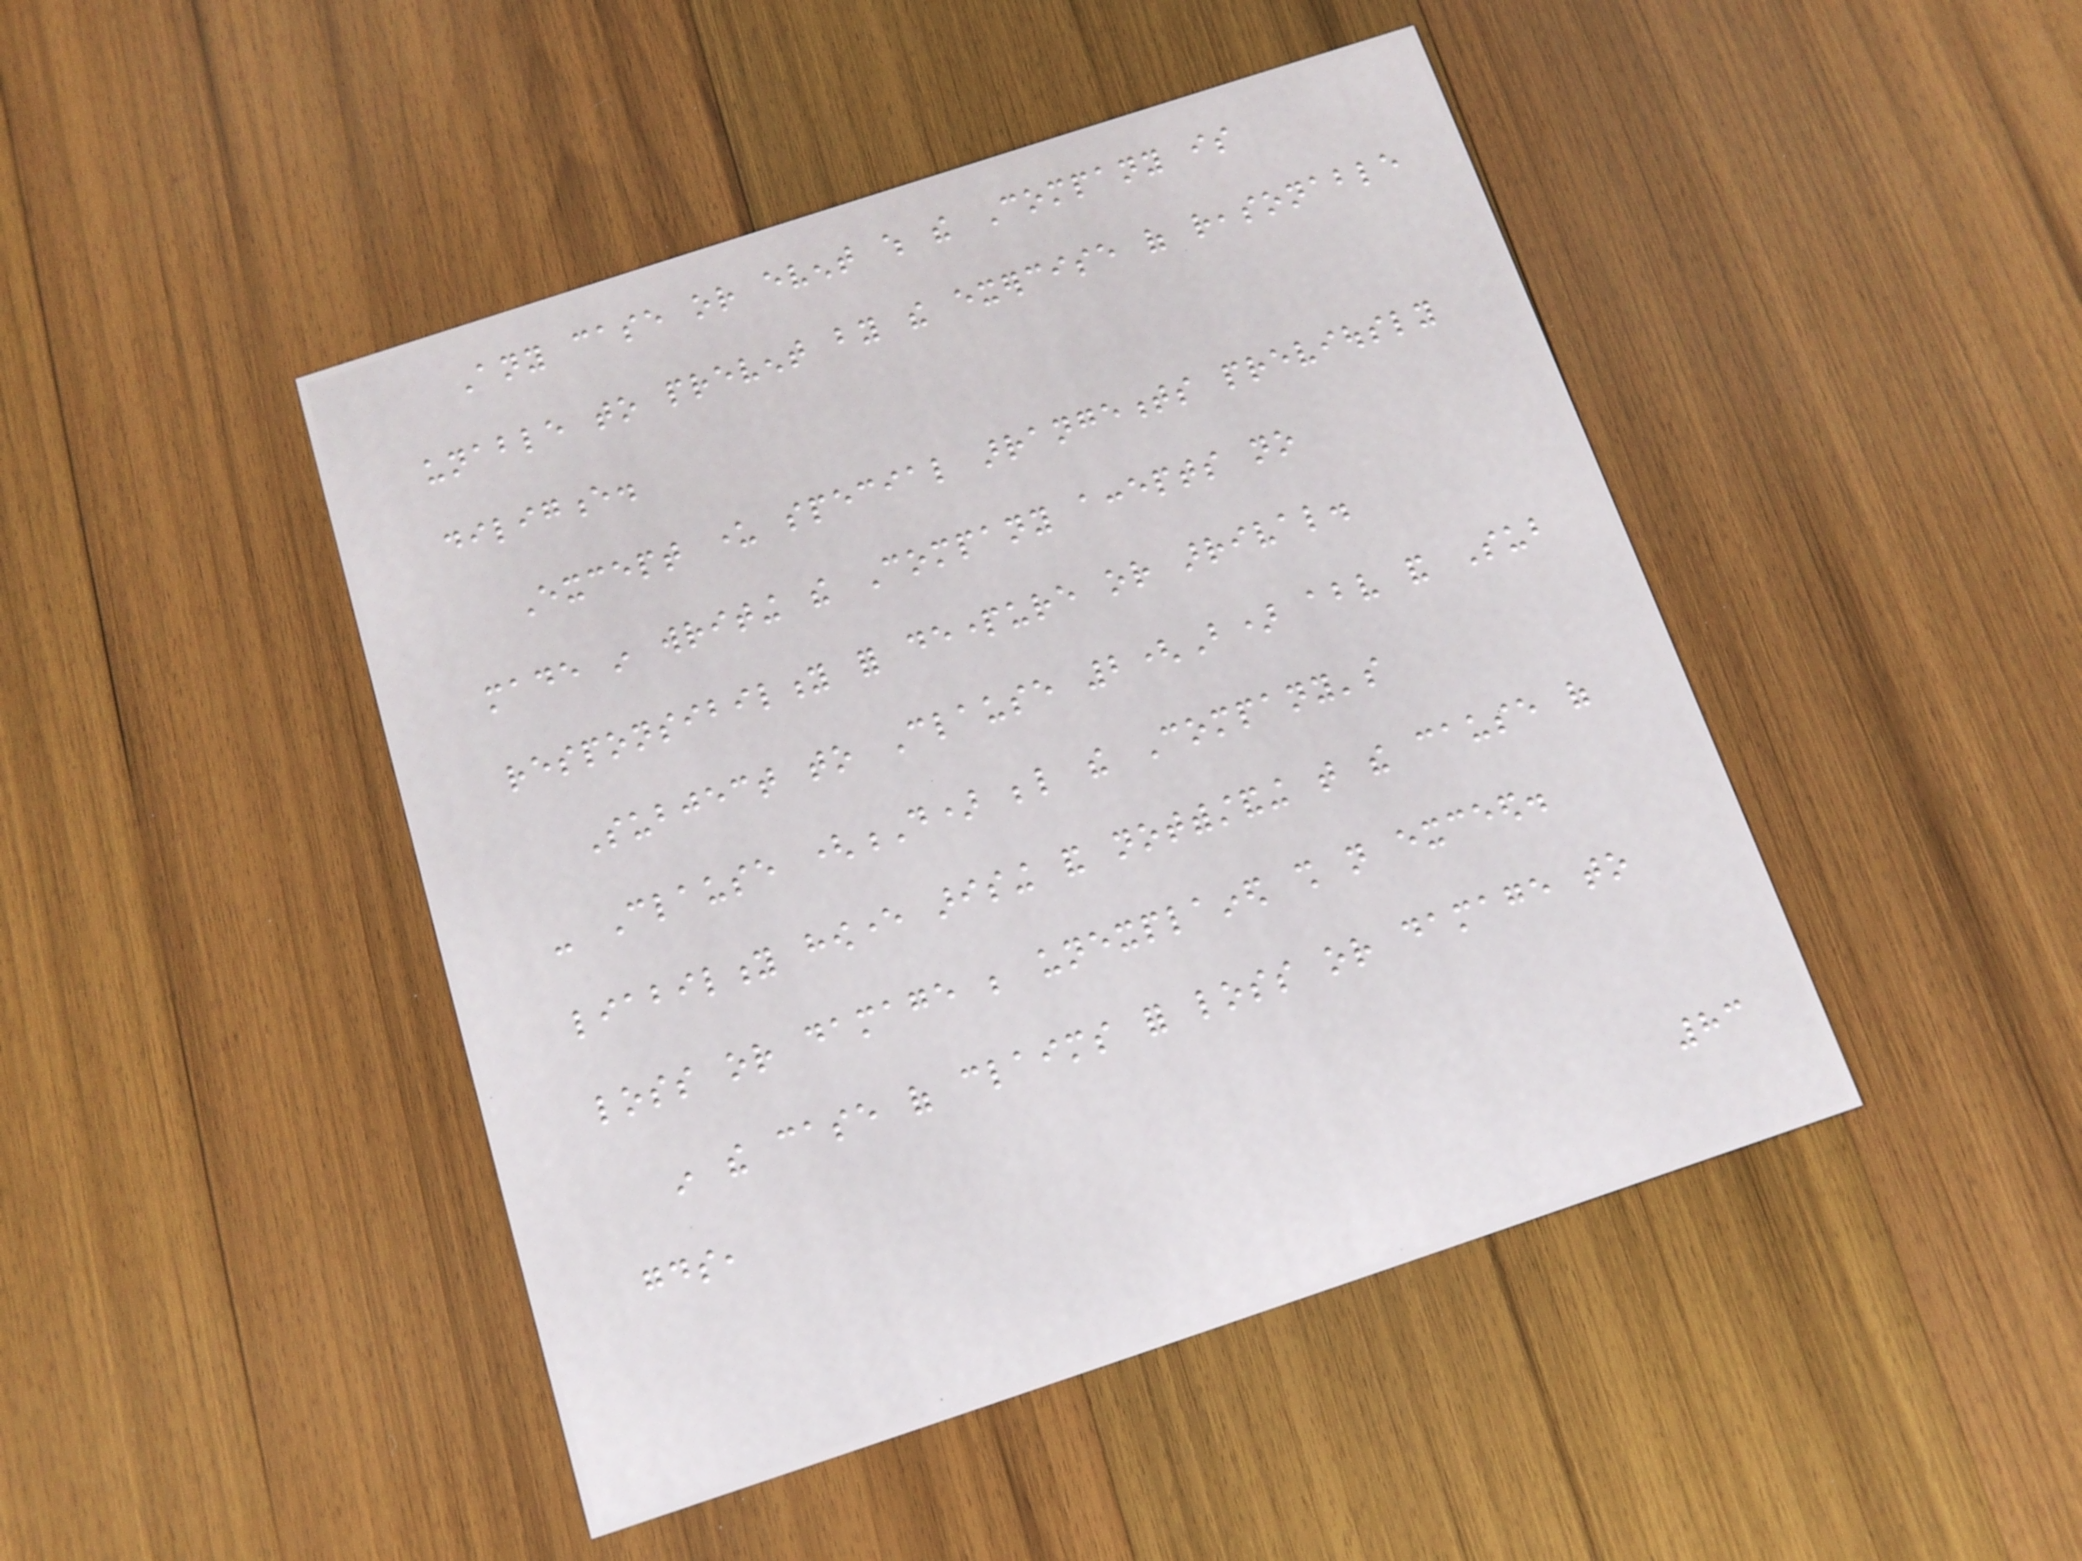Any case or event which the Company is
unable to prevent by the exercise of reasonable
diligence.
Except under special arrangements previously
made in writing the Company accepts no
responsibility for departure or arrival.
Subject to Clause 2(B) above and Sub
- Clause (D) below the Company's
liability however arising and notwithstanding that the cause of
loss or damage be unexplained shall not exceed.
in the case of claims for loss or damage to
goods,
83
